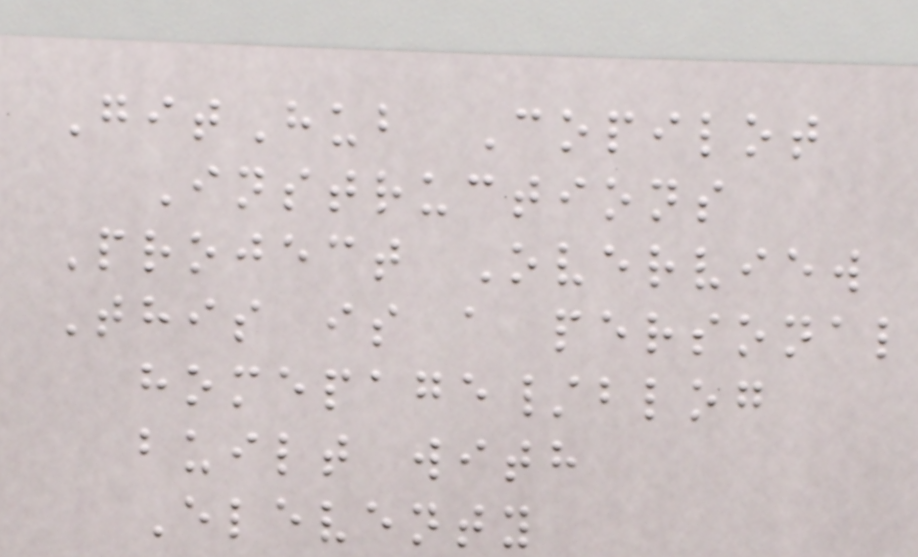GitHub Copilot
Instructions
Project Overview
This is a personal
homepage/blog
built with
Eleventy
